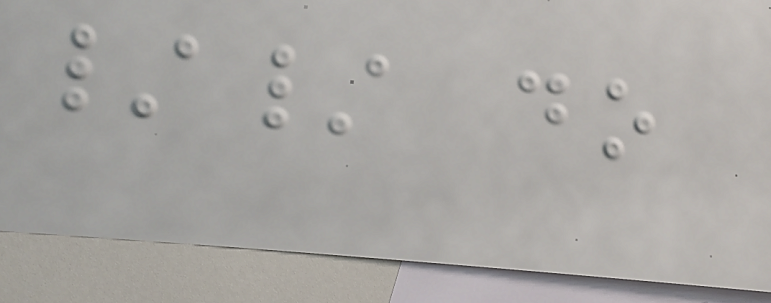// do
